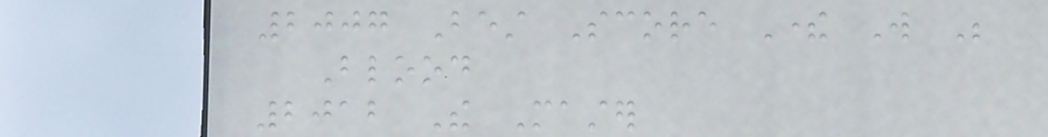2007 Best Score There Will Be
Blood
2012 The Master
